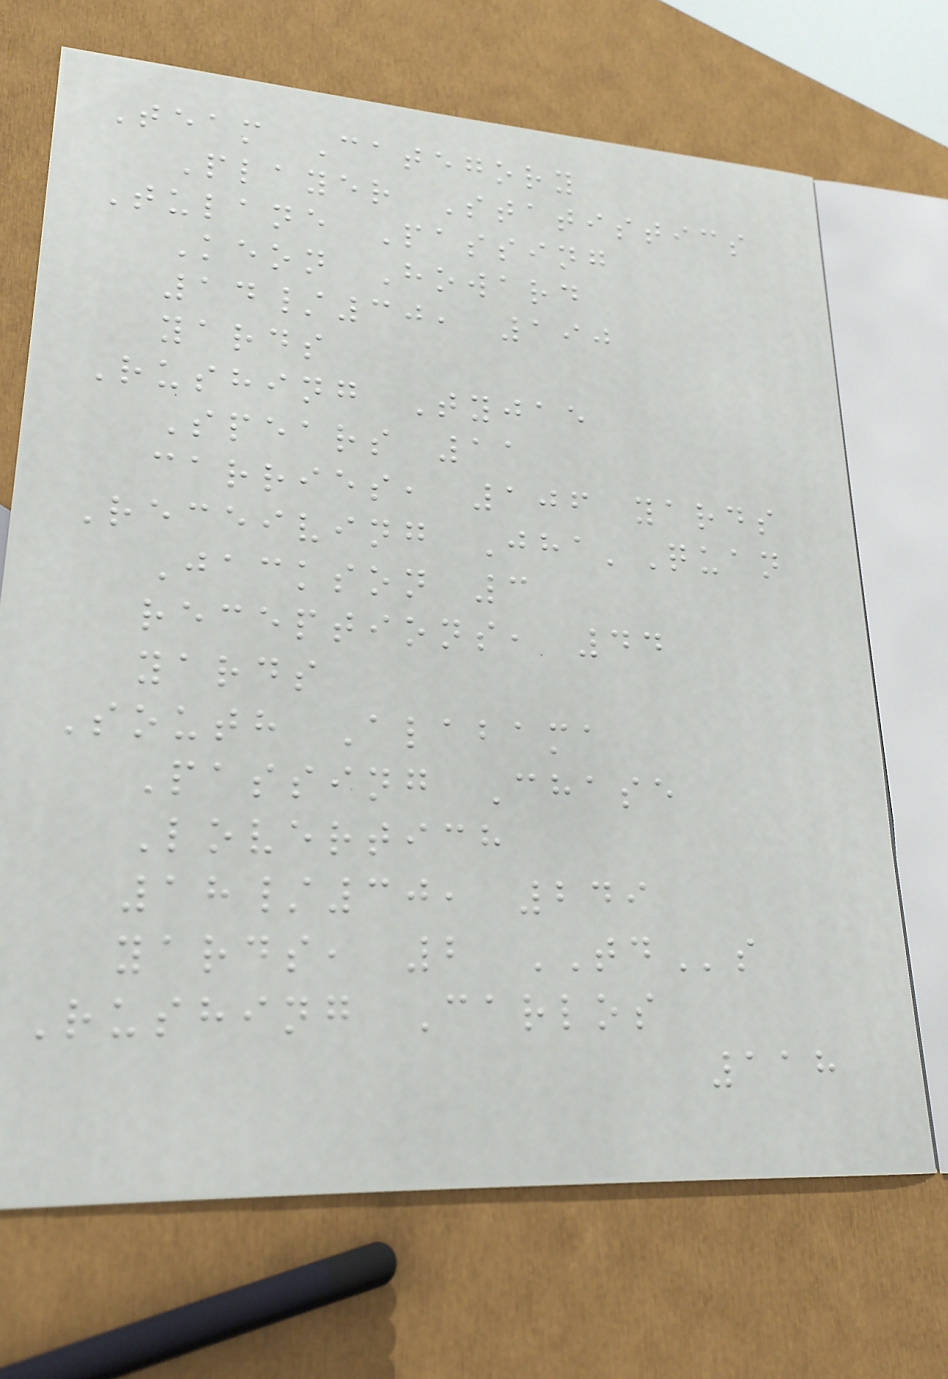Team Category
Player Statistics
Tulane Passing
Keon Howard
14/30, 190
yards
Rushing Tyjae
Spears 11
carries, 106 yards
Receiving Jha'Quan
Jackson 3
receptions, 44
yards
South Alabama
Passing Chase
Lovertich
18/30, 249
yards, 2 TDs
Rushing Carlos
118
